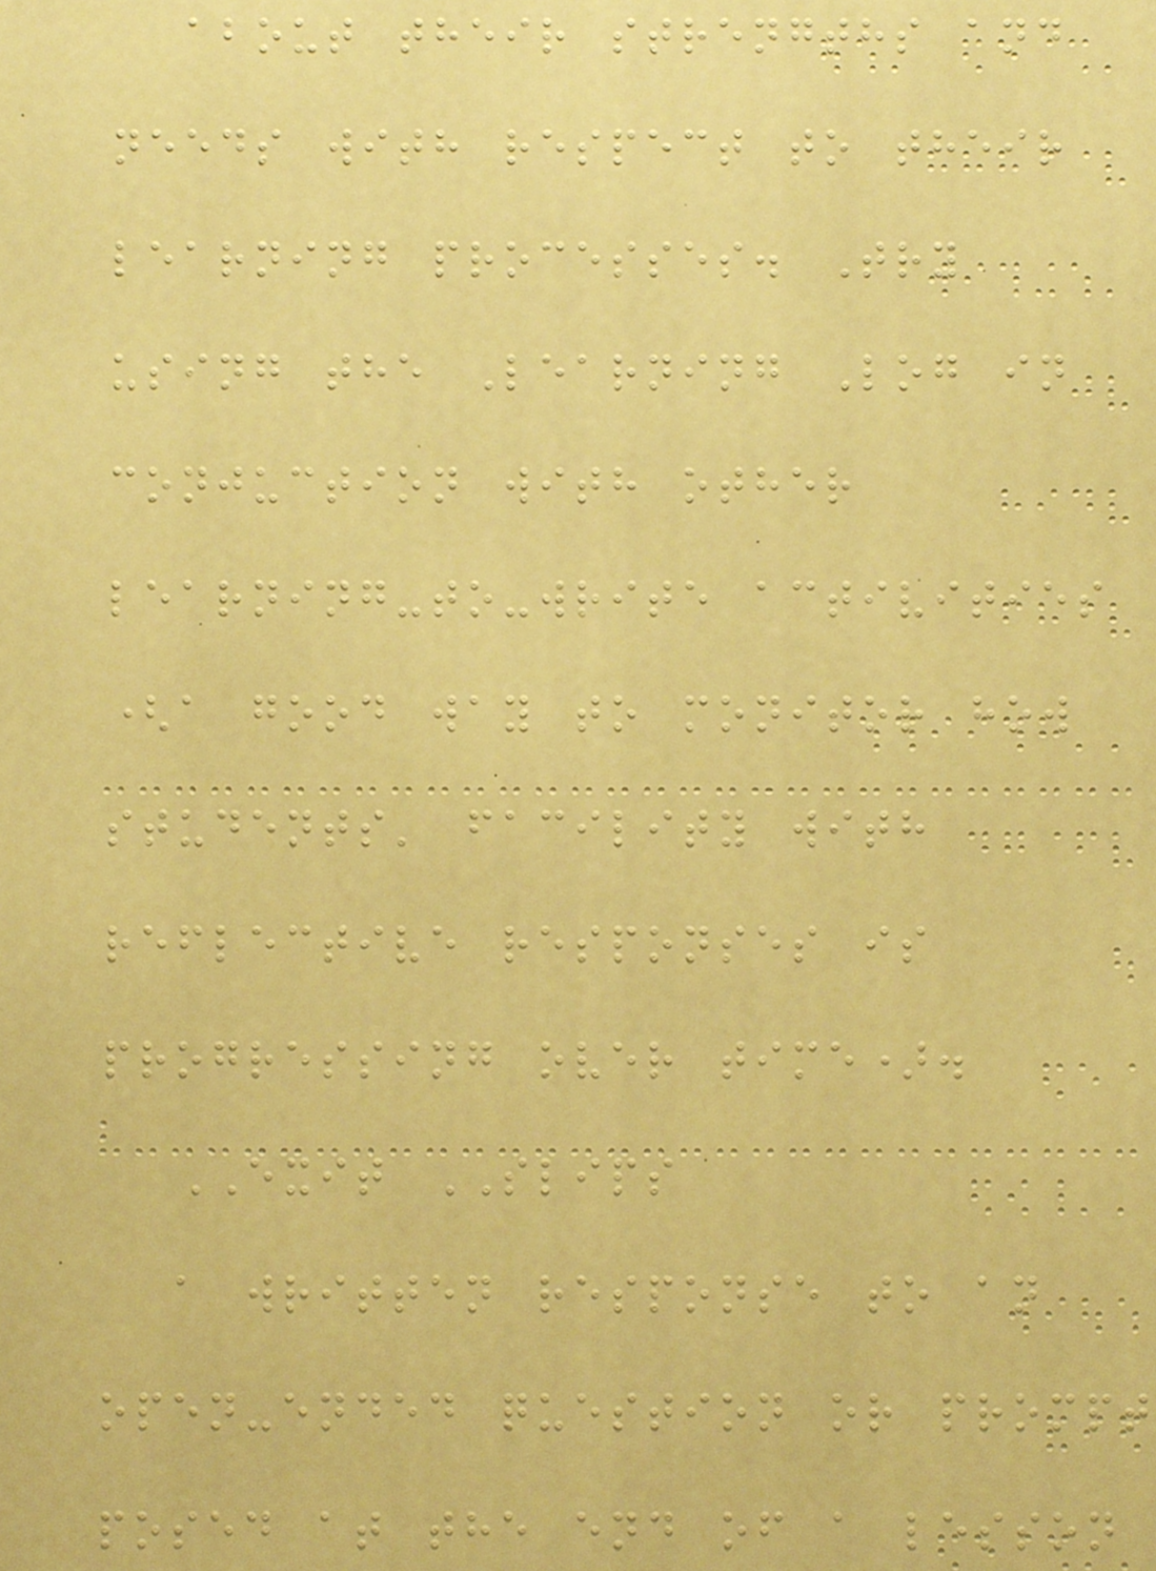about their strengths and
needs with respect to their
learning processes. Try
using the Learning Log in
conjuction with other
learning-to-write activities
(a good way to monitor how
students' facility with
reflective responses is
progressing over time).
EXIT SLIPS
a written response to an
open-ended question or prompt
posed at the end of a lesson
